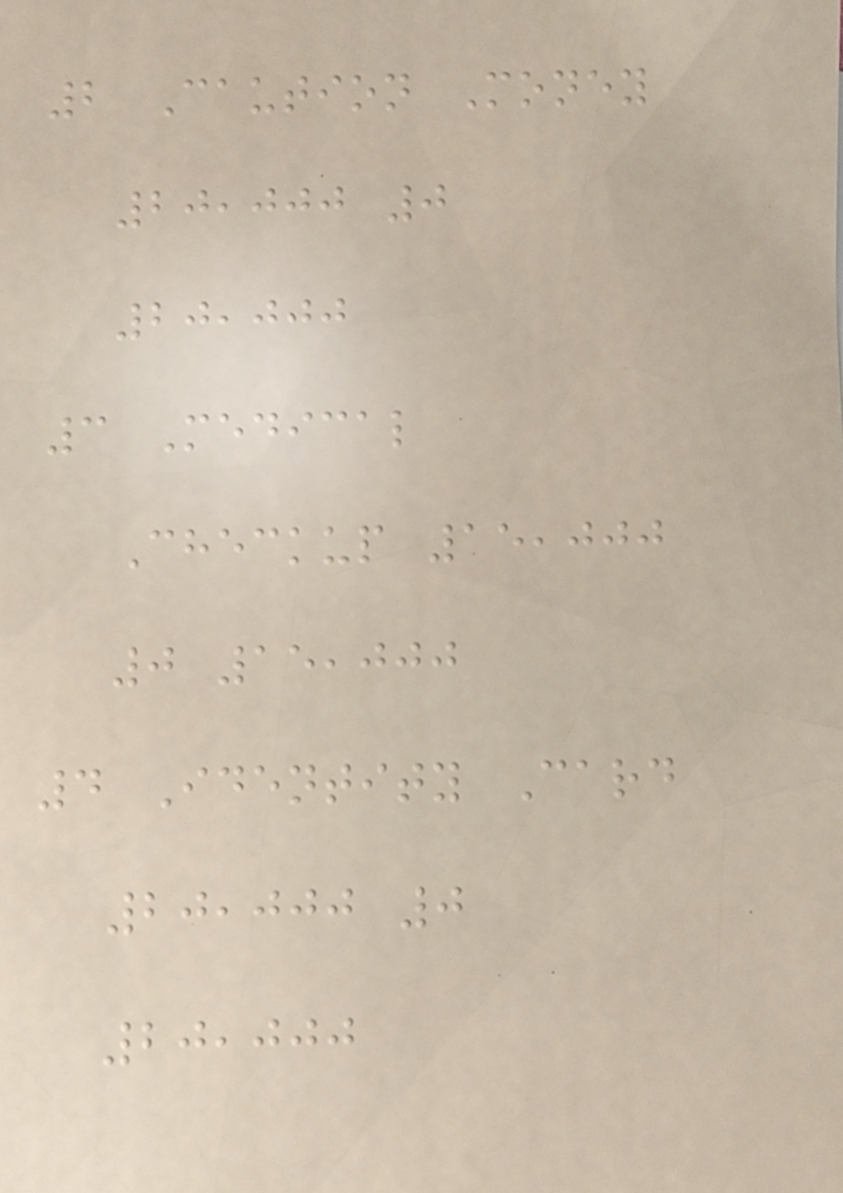2 Caution Money
20,000 0
20,000
3 Medical
Checkup 15,000
0 15,000
4 Identity Card
20,000 0
20,000
